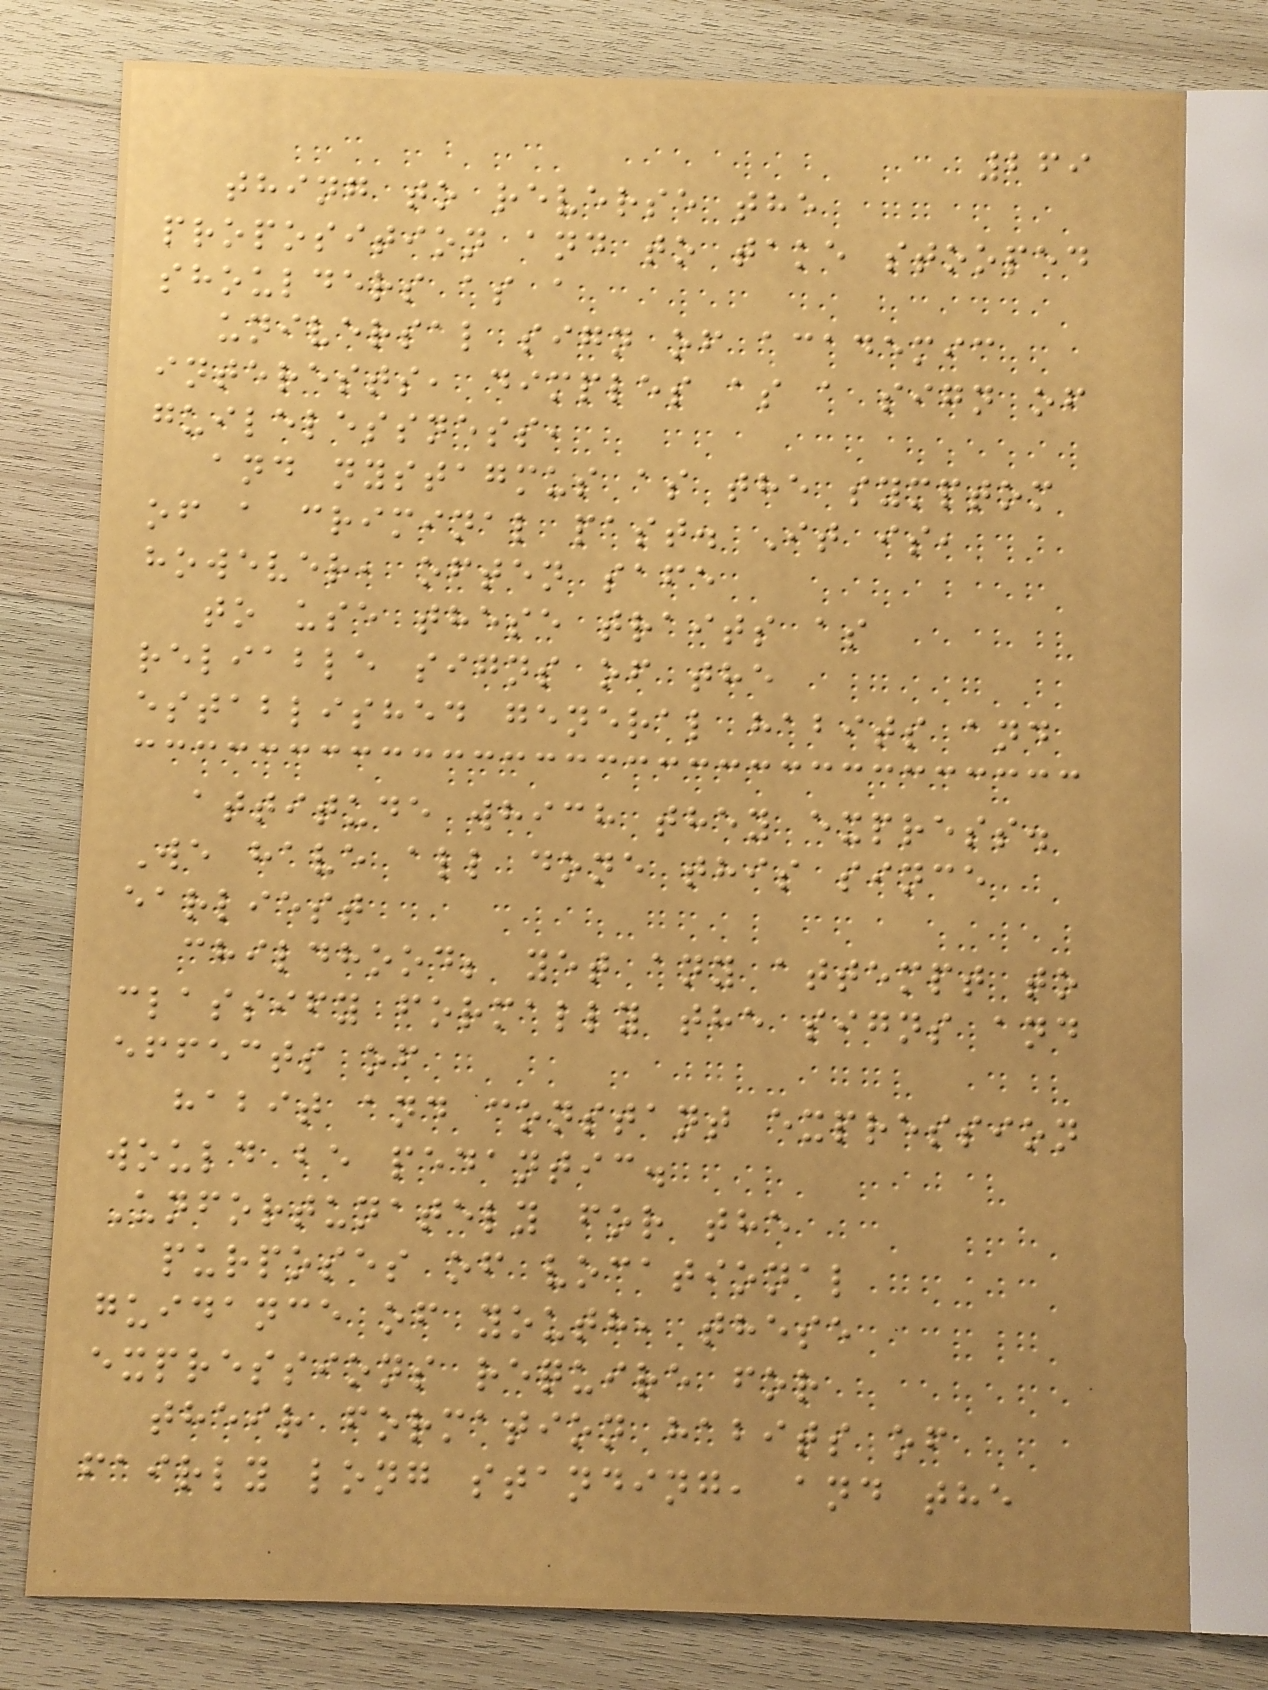269
thing to reverse the
proposition and to take stooped
shoulders as a
universal sign of academic
interests, dimples as a sign of
guilelessness,
and nystagmus as the symptom
of a criminal past. It is,
however, often safe
to use these traits as
reliable signs of the
established general habits and
attitude which they express.
We have all done this since
earliest
childhood; yet any attempt to
classify formally the signs and
effects of
habit and constant expression
would be pedantic.
Unfortunately for the
purposes of vocational
guidance of youth, these
expressions require for
their formation habits of
fairly long standing, and the
